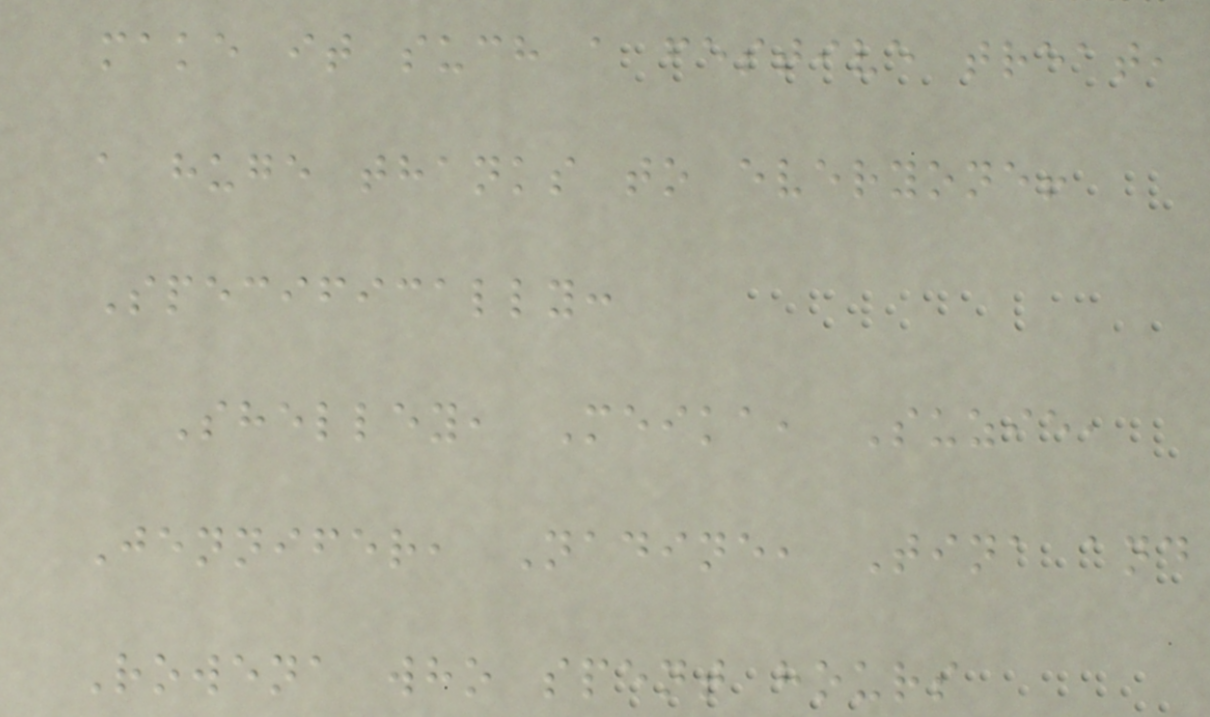make it such a festive treat,
a huge thanks to everyone!
Specifically:
Shelley, Meika, Suzie,
Jennifer, Nadine, Tina and
Rowena who spent hours
